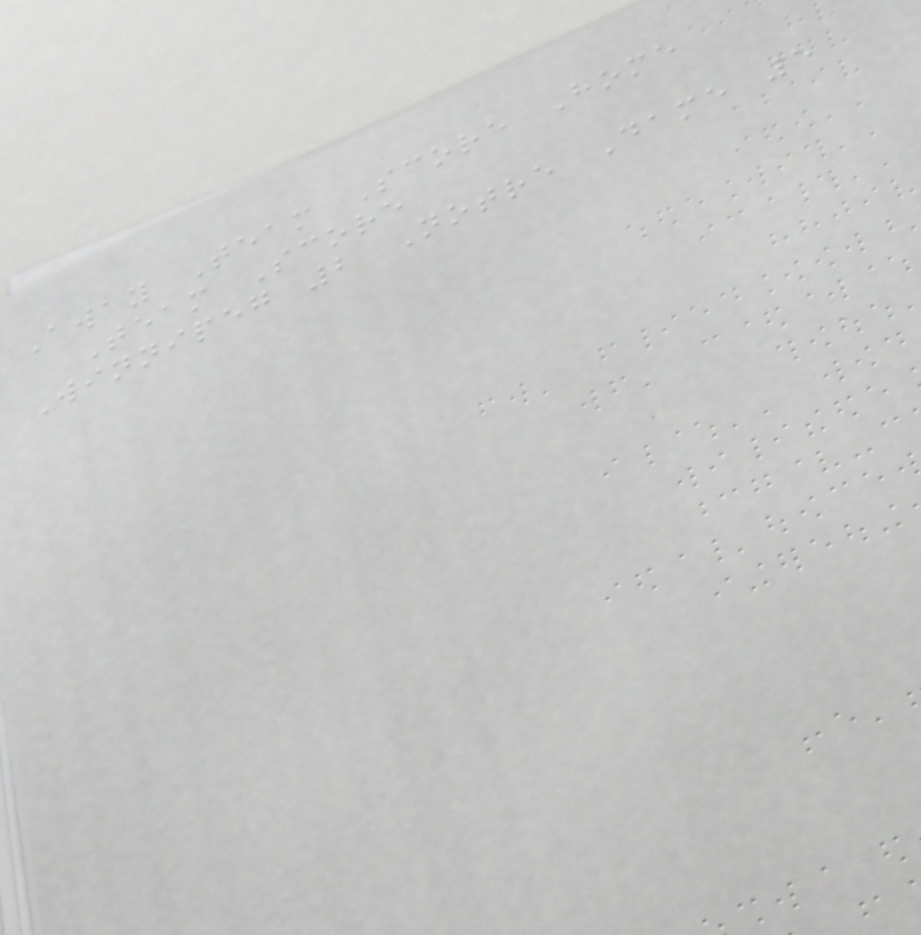Away Team Score Home
Team Score
Winnipeg 2 Notre Dame 5
